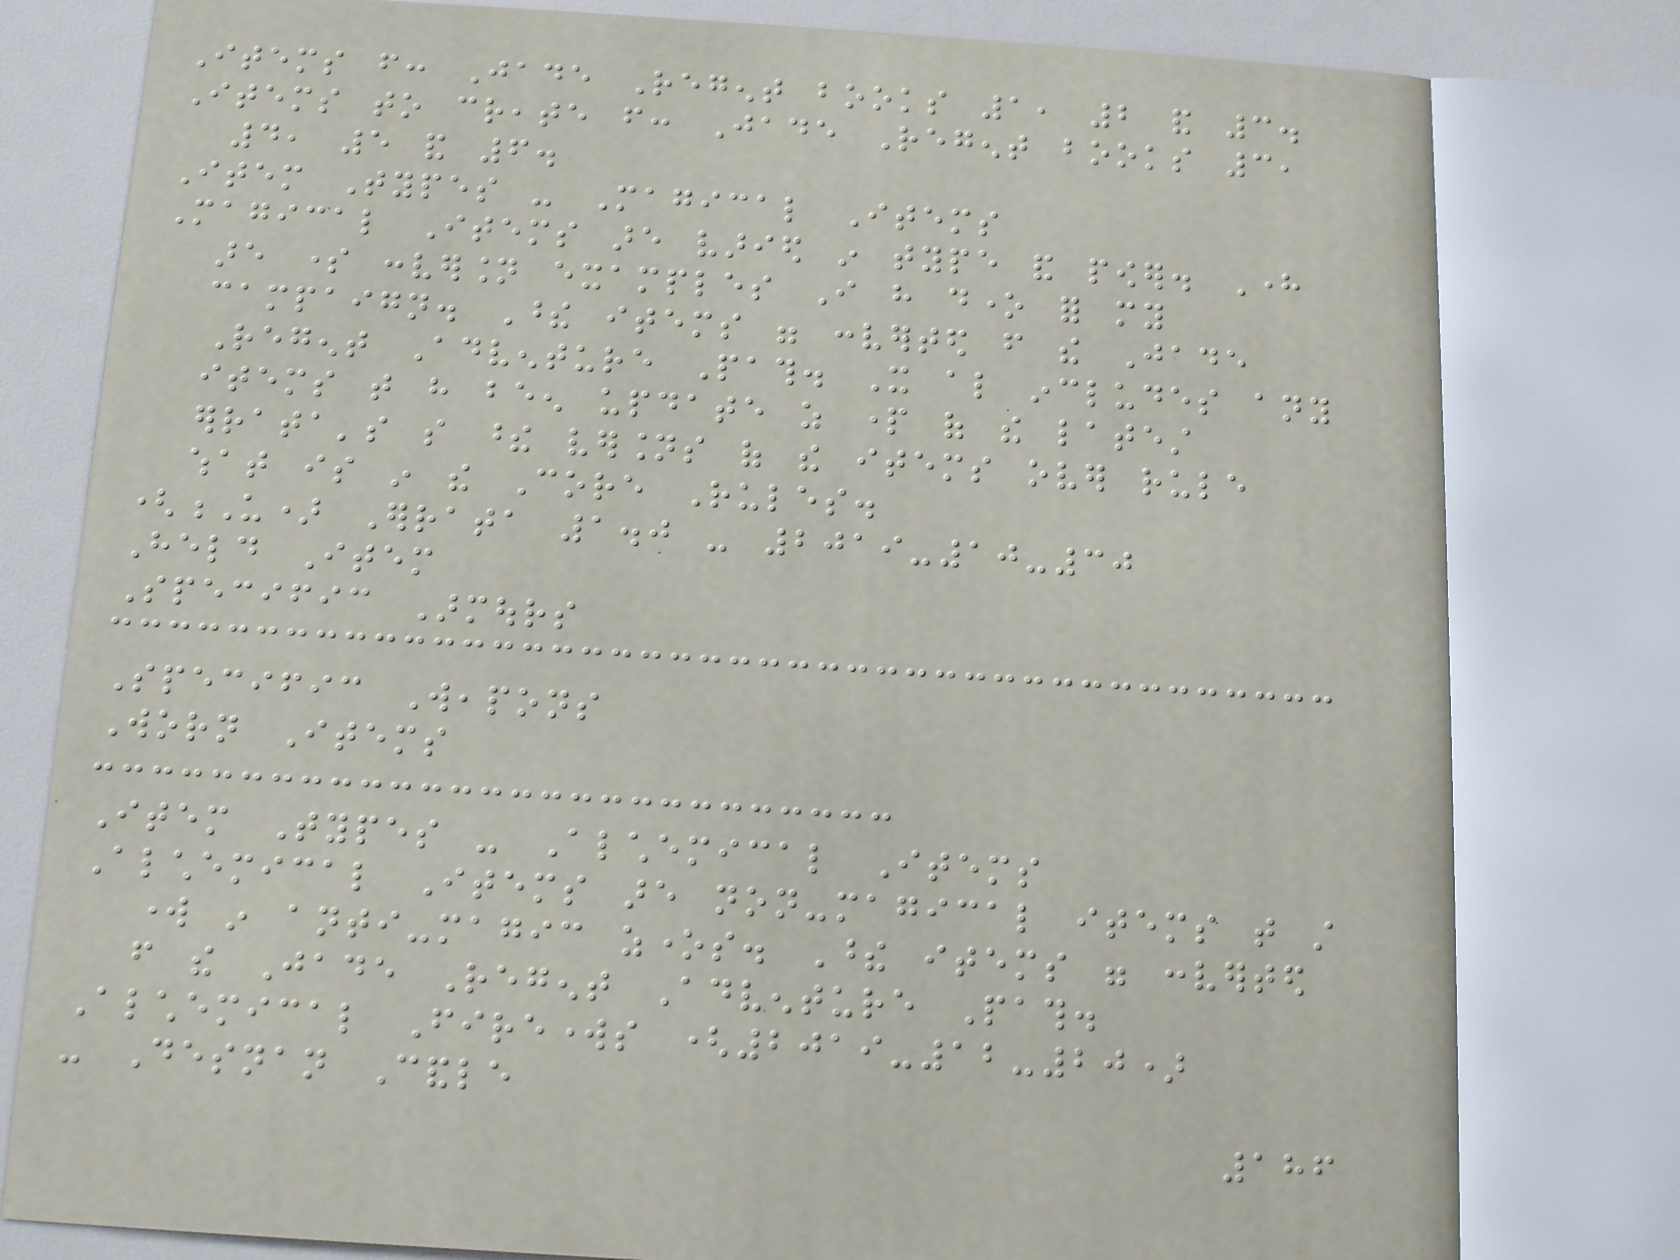Items from: Jade Regent books 1, 2 and 3.
Items to create from: Jade Regent books 3,
4, 5 and 6.
Item Types - Magical Items
Magical Items are varied in type and power. Here
are some conversion examples I have done for my
campaign. These items were converted from the Jade
Regent Adventure Path. It also includes any
items that have been update as part of the latest
errata's so these versions of the items over rule
what is in the Core Rules.
(U) Errata 1.0 - 2019-10-30
Held Item
Specific Armours
Specific Weapons
Worn Items
Item Types - Alchemical Items
Alchemical Items are non-magical items that still
work in anti-magic zones. These items were converted
from the Jade Regent Adventure Path.
Alchemical Fireworks (2019-12-20)
- Desnan Candle
186
